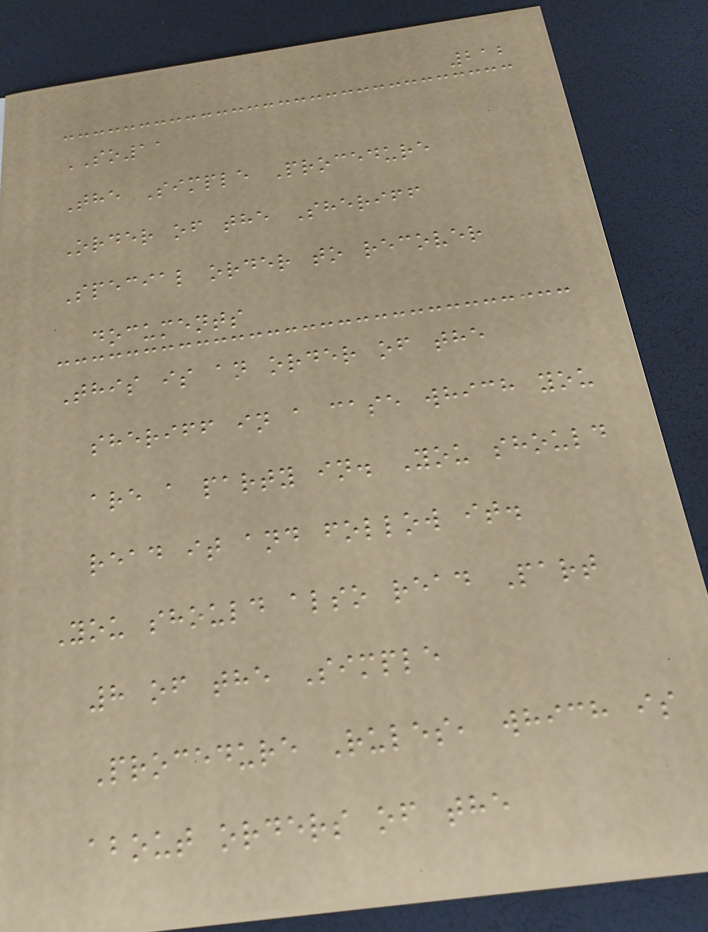212
SO11
The Simple Procedure
Order of the Sheriff
Special order to recover
documents
This is an order of the
sheriff in a case which you
are a party in. You should
read it and follow it.
You should also read Part
8 of the Simple
Procedure Rules, which is
about orders of the
